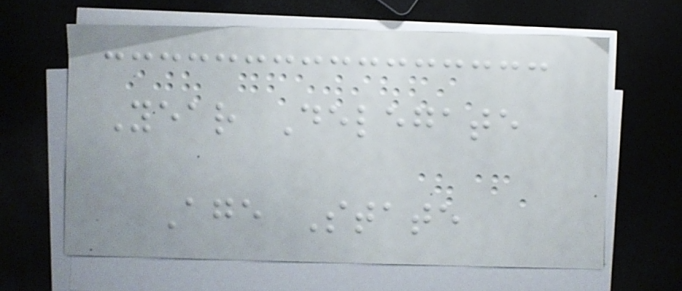Year Delegate
Age State
